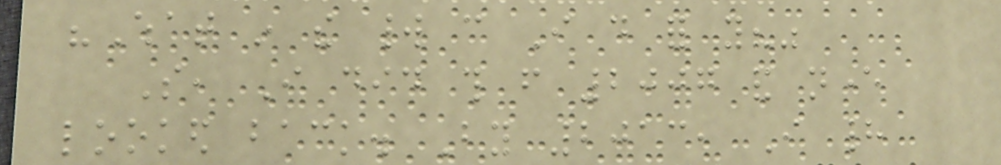"What in the world can I do for you?"
So, I did this from 2007 and never
looked back. By 2013, I had
